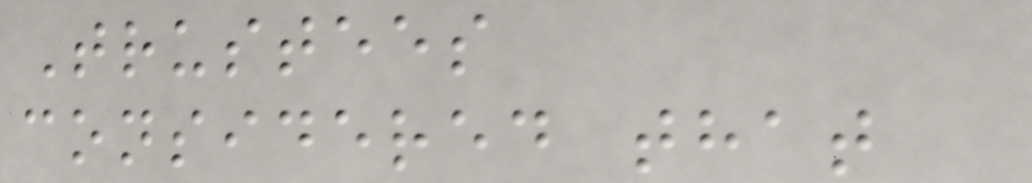Trustees
considered that
